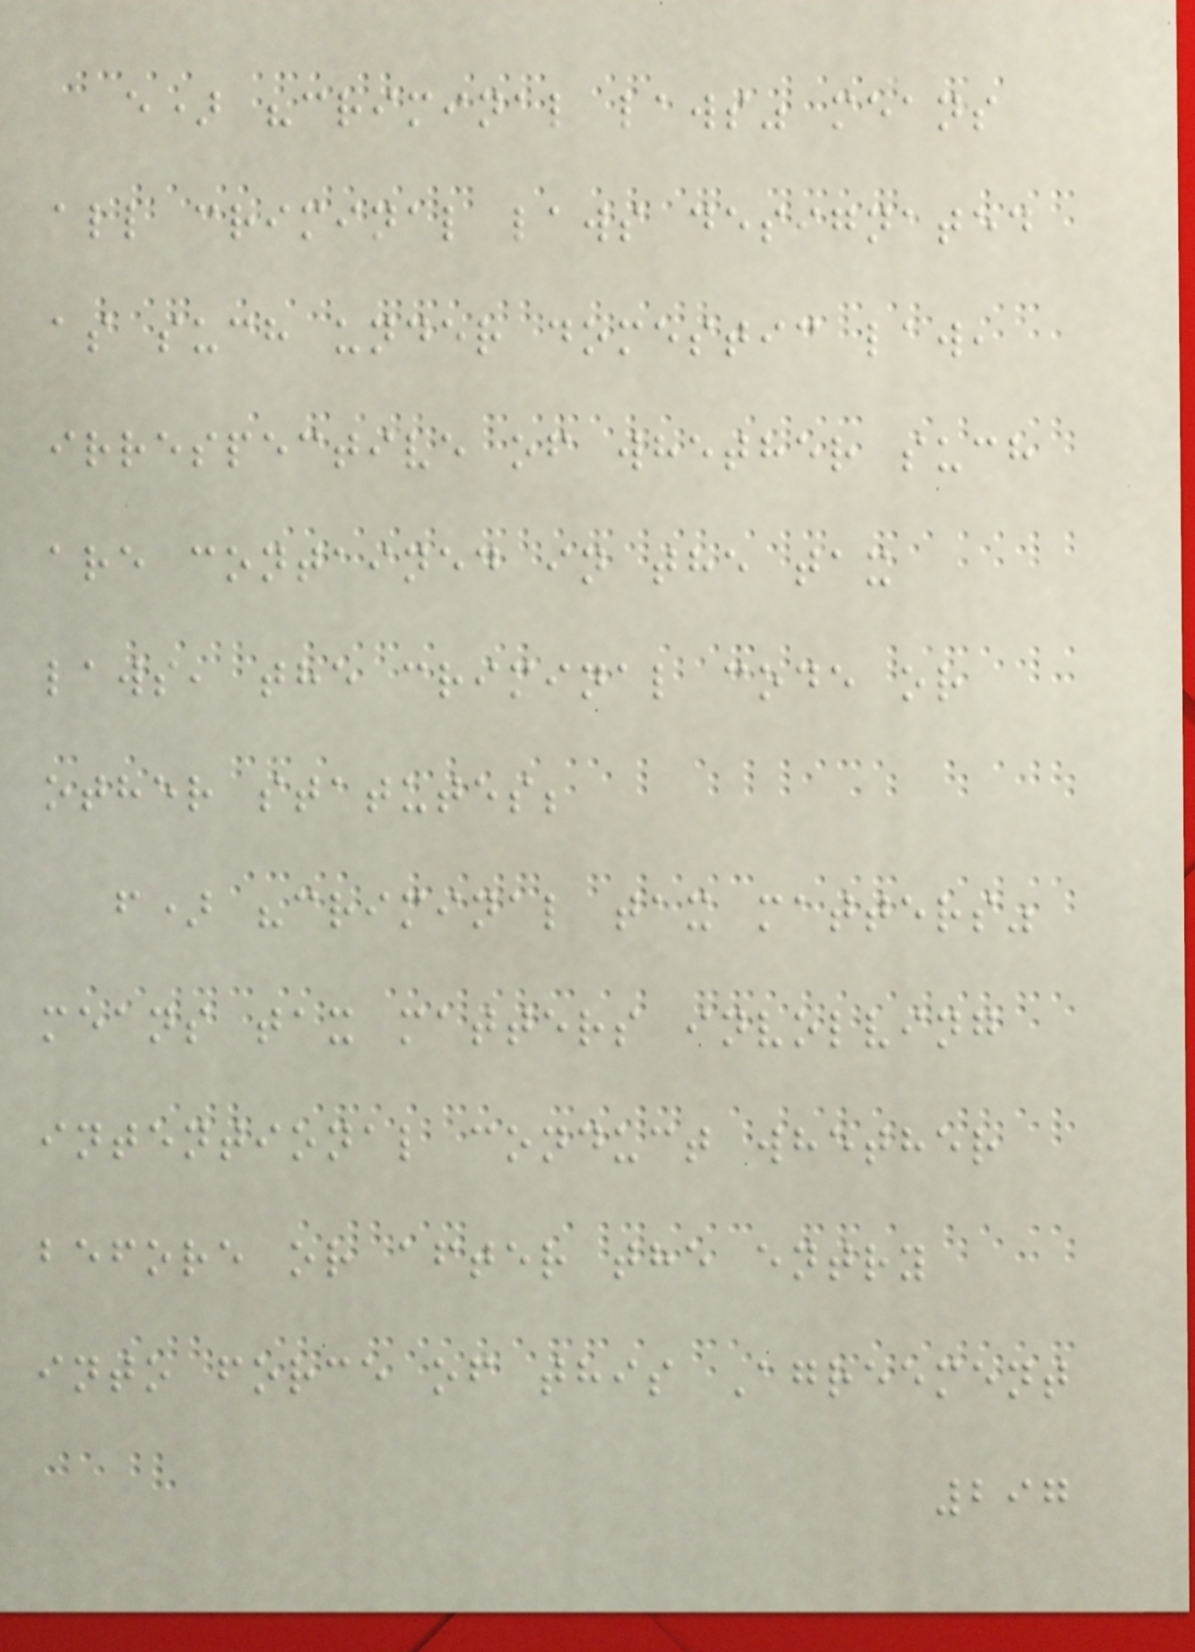e) "criminal laws" means
all criminal laws designated
as such under domestic law,
irrespective of whether such
are contained in the tax
laws, the criminal code or
other statutes;
f) "criminal tax matters"
means tax matters involving
intentional conduct whether
before or after the entry
into force of this Agreement
297
